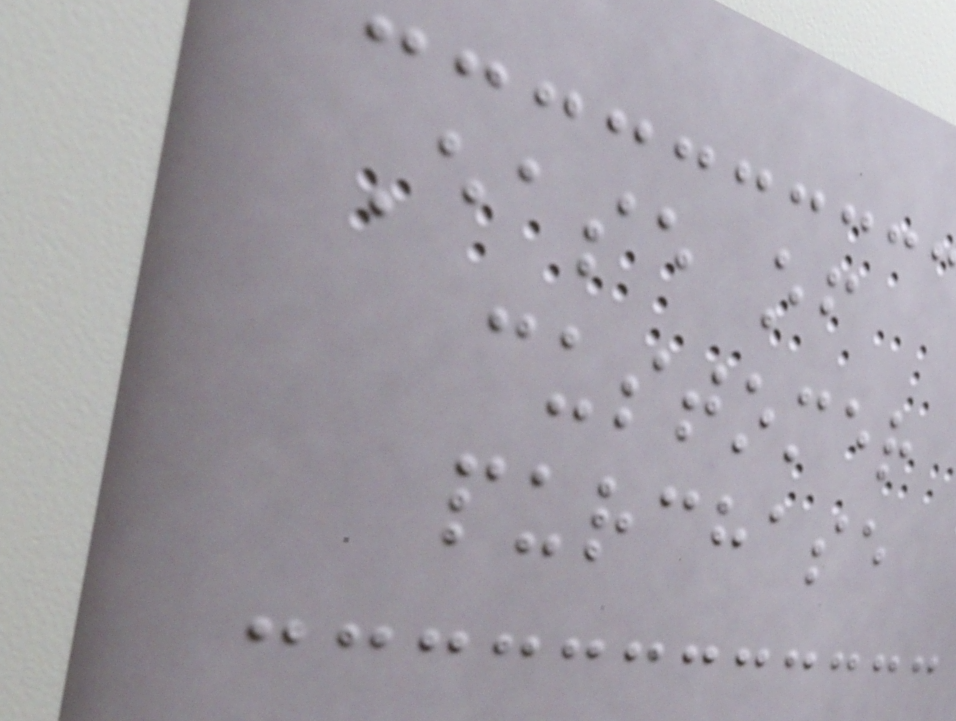Ease of
customer
purchase
